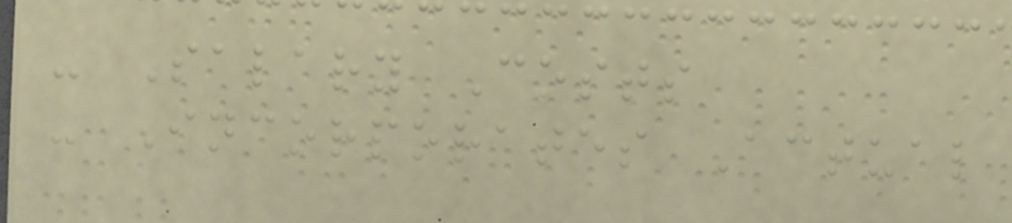- Salary Costs
- Incorporates Actual
